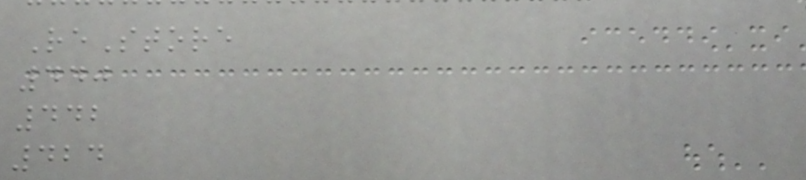ReStore
440
442
424
